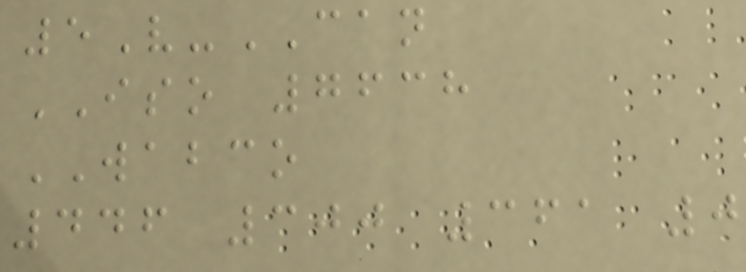5V-CAN
ISO 7638
WABCO
446 300 361 0
